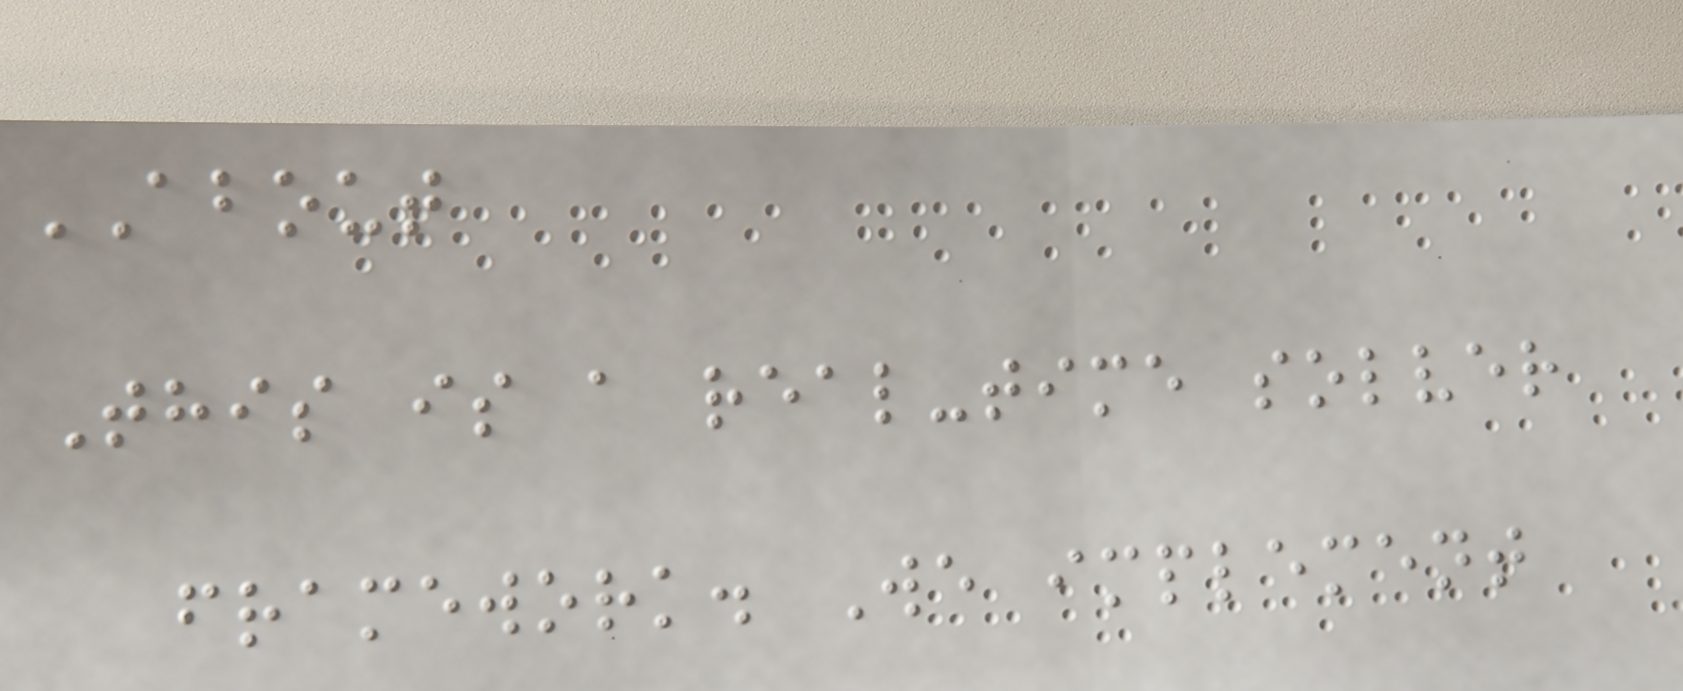ABOUT
This is a real-time solver
framework. We implement
